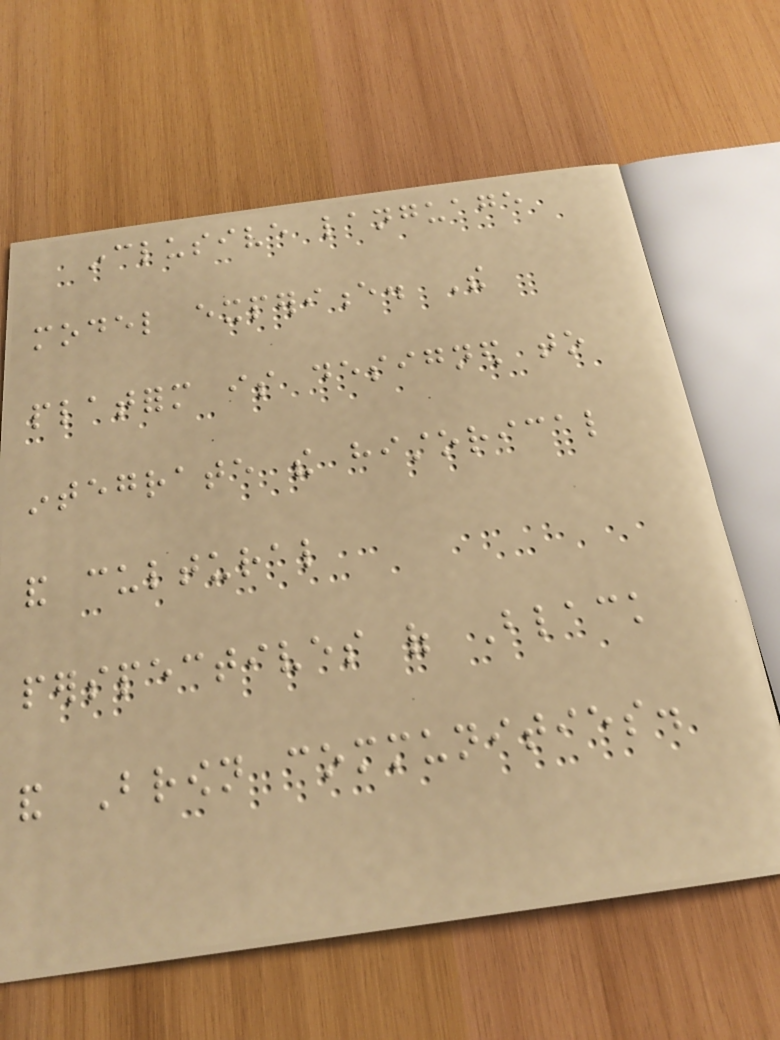inclusive language
model experience. The
platform is designed to
integrate the historical
and cultural
perspectives of Black
and Brown communities.
